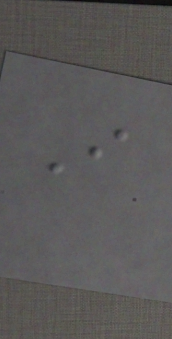I
